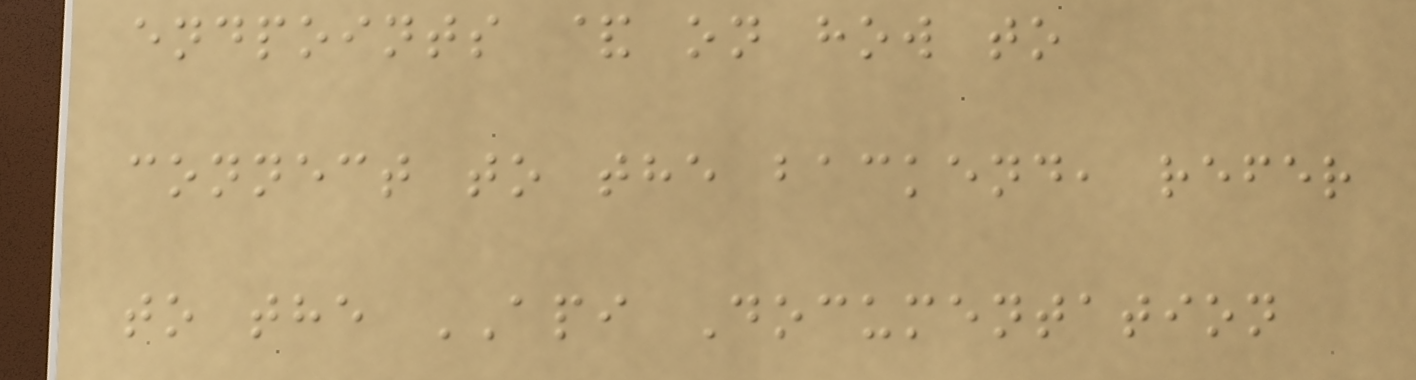endpoints & on how to
connect to the backend, refer
to the API Documentation
